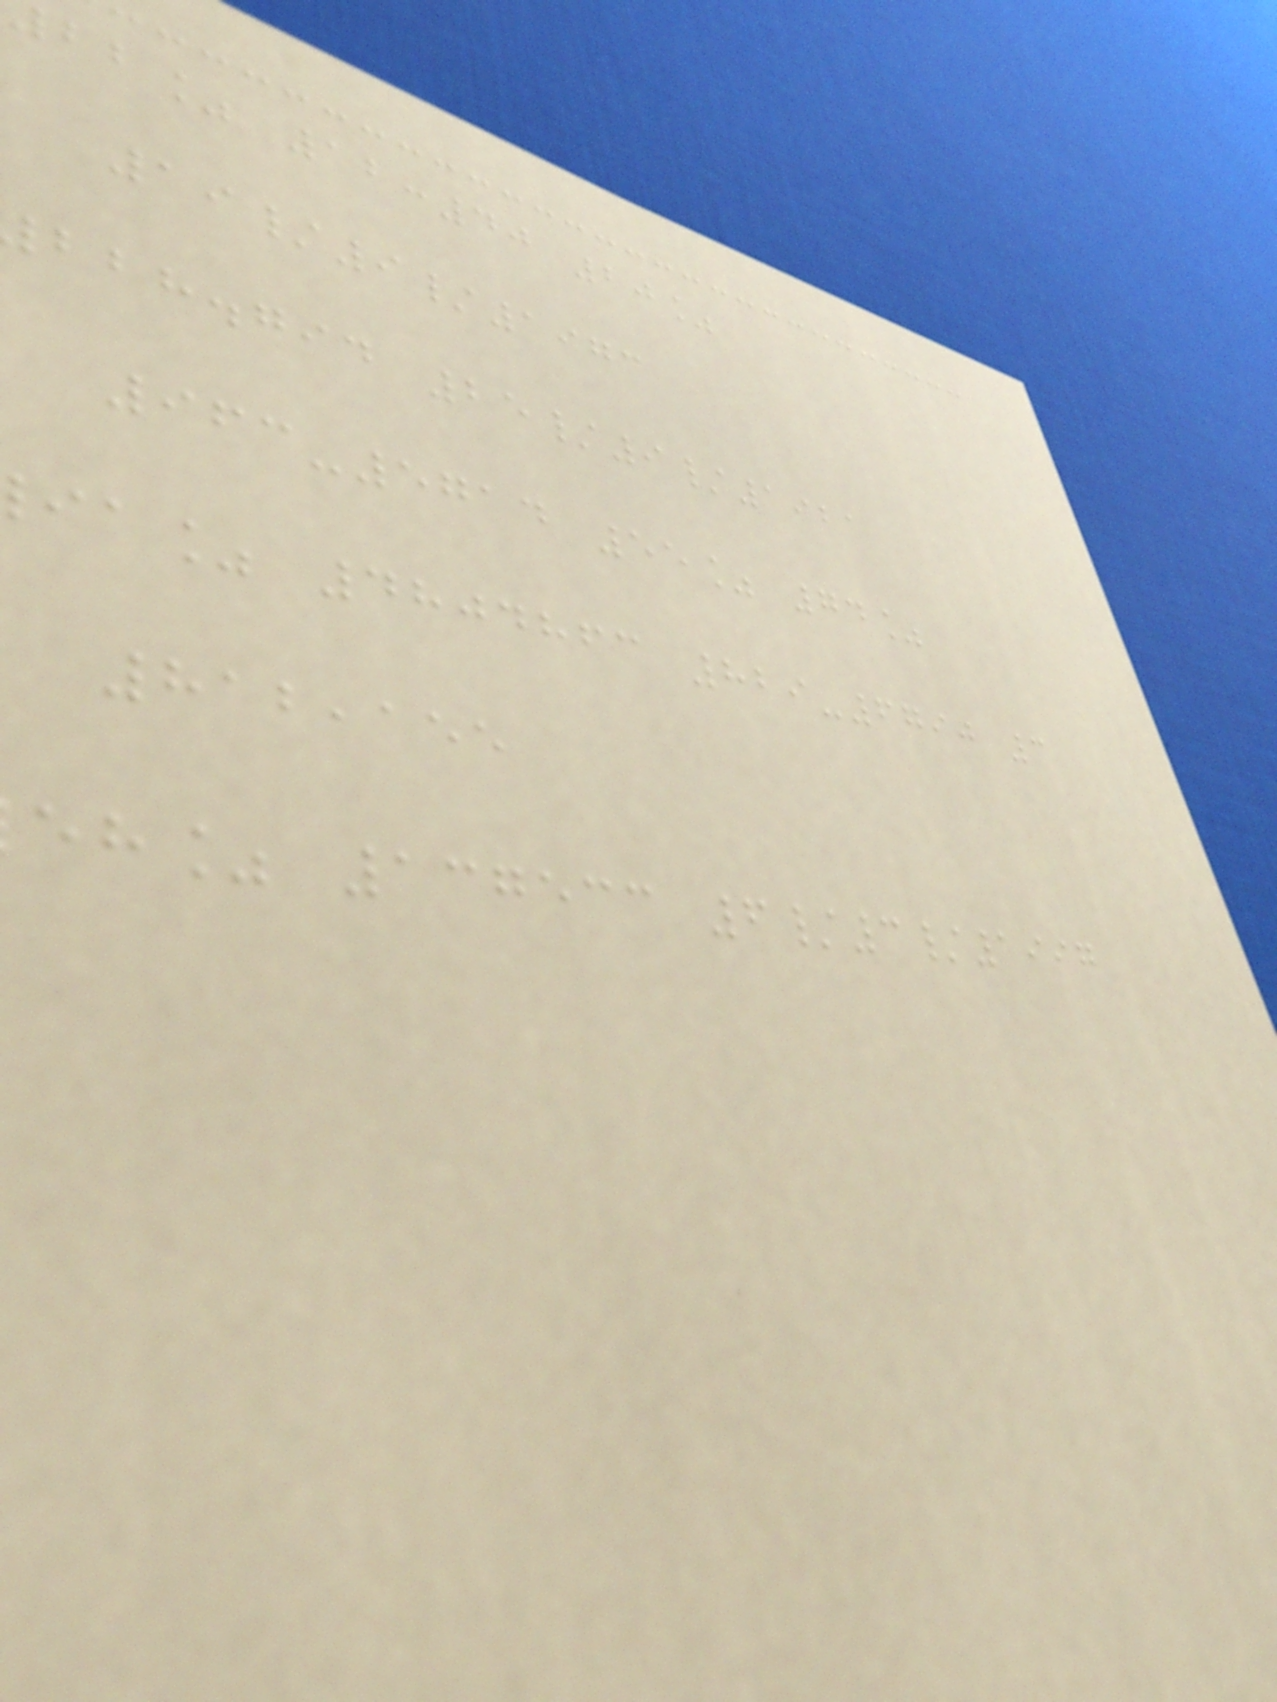bb% 12:40 20%
19/9/1973
bbh.gid 25/9/1921
963-5714 55% 74%
ia% 4804863 829-6790 3
812,155
eh% 137533 6/3/1997
